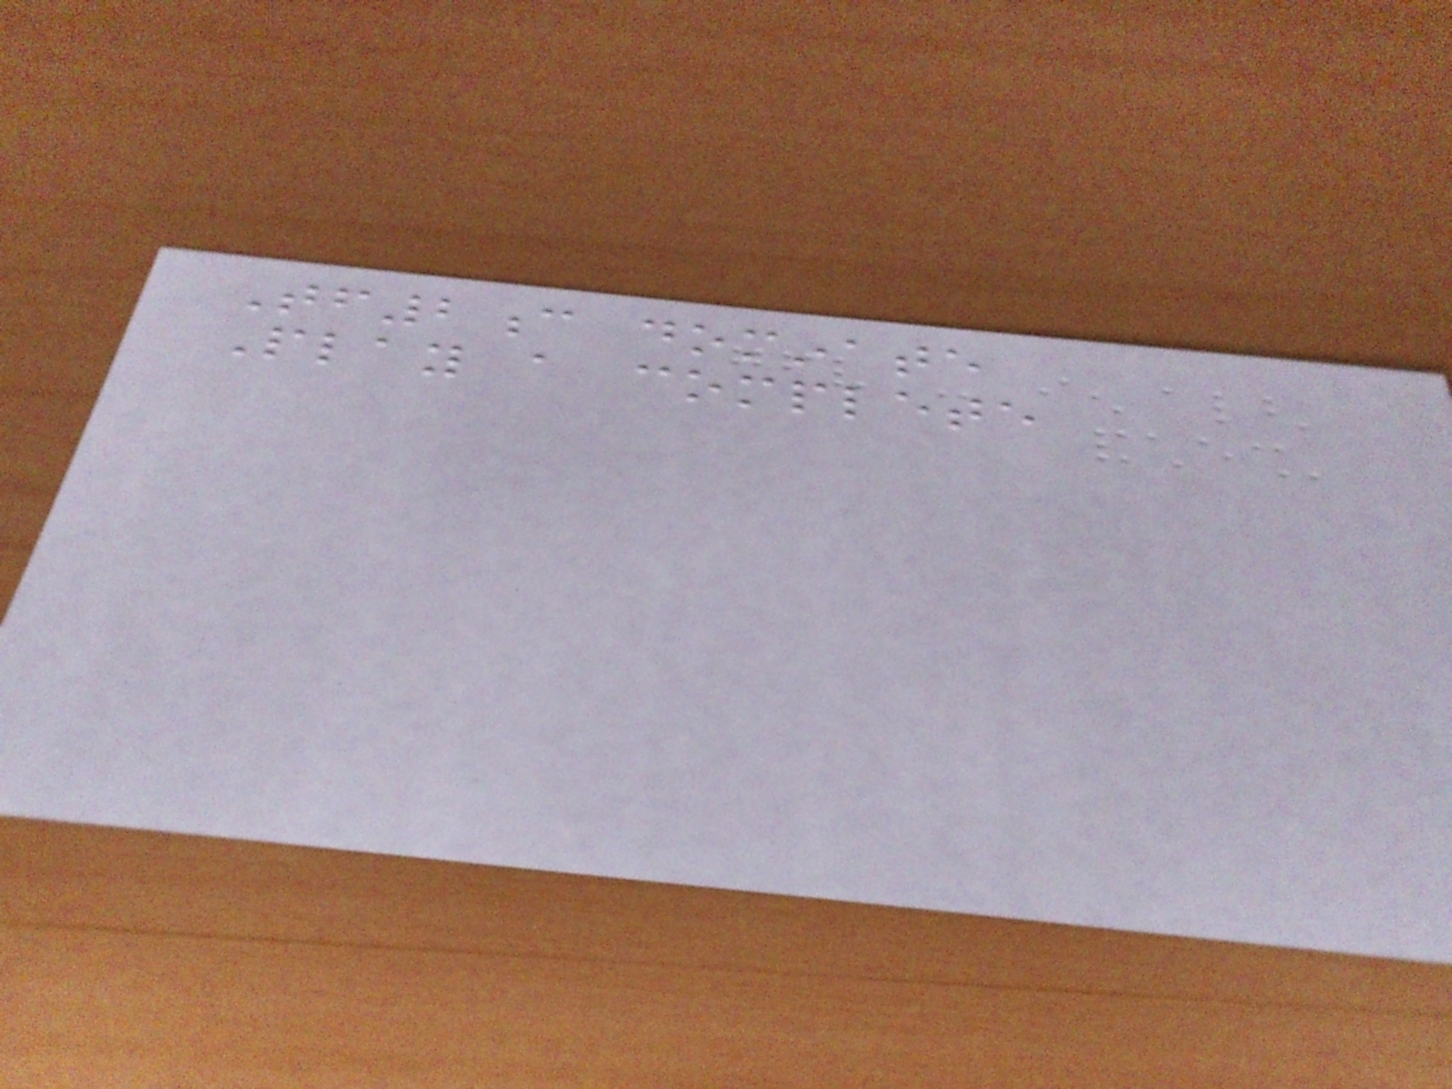Tf2c dominate
Play a complete
